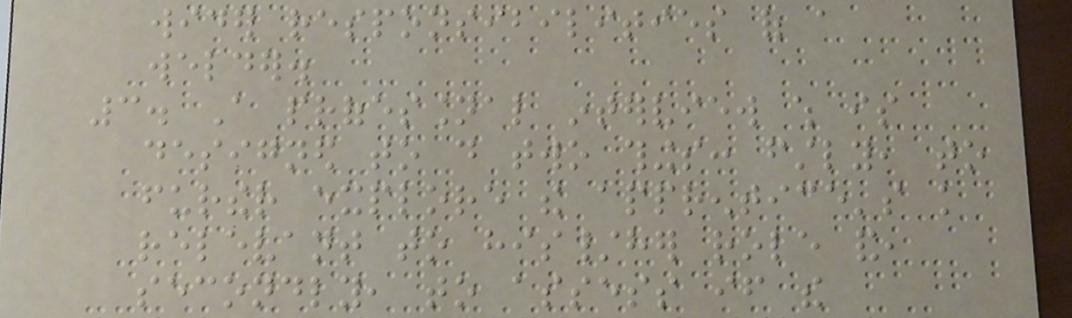wider responsibilities of a
welder.
3. A professional interview which is
designed to do two things: firstly, to
further explore the apprentice's knowledge
relevant to his/her role and,
secondly, to assess if the
